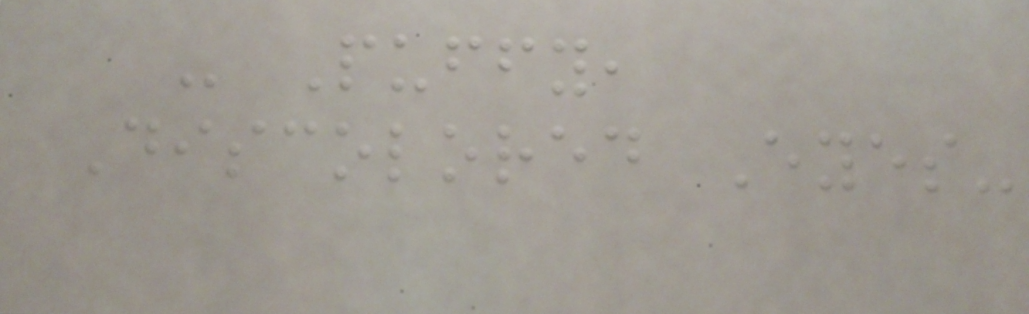- Puffy,
Discolored Eyes-
